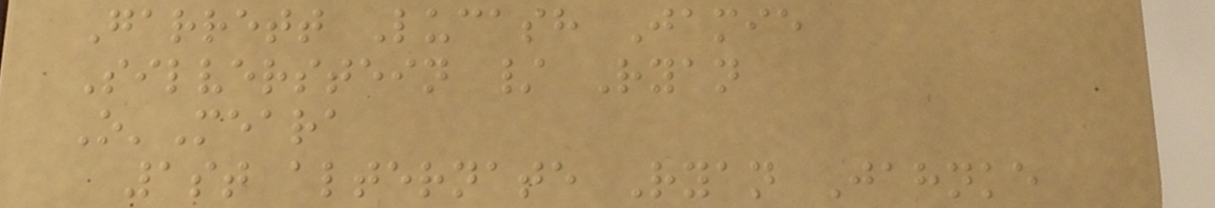Garrett Lucash Jamie
Silverstein / Ryan
O'Meara
1st alternate Ryan Jahnke
